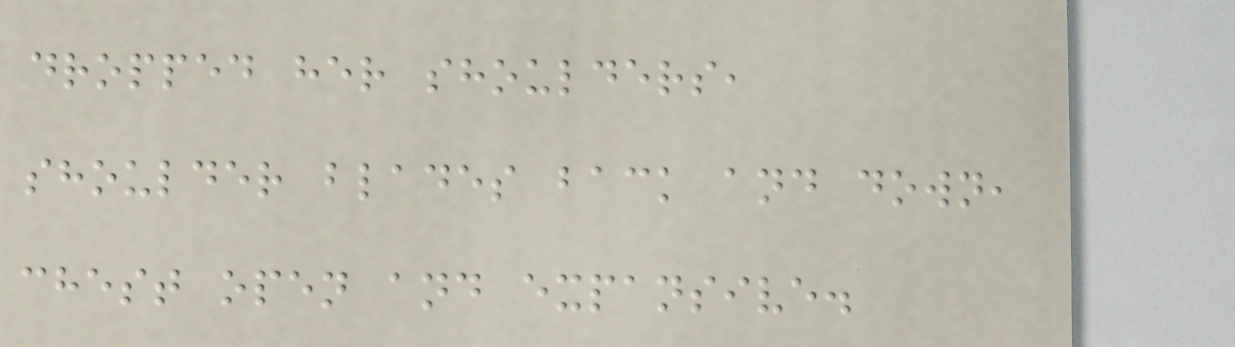dropped her shoulders,
shoulder blades back and down,
chest open and expansive.
